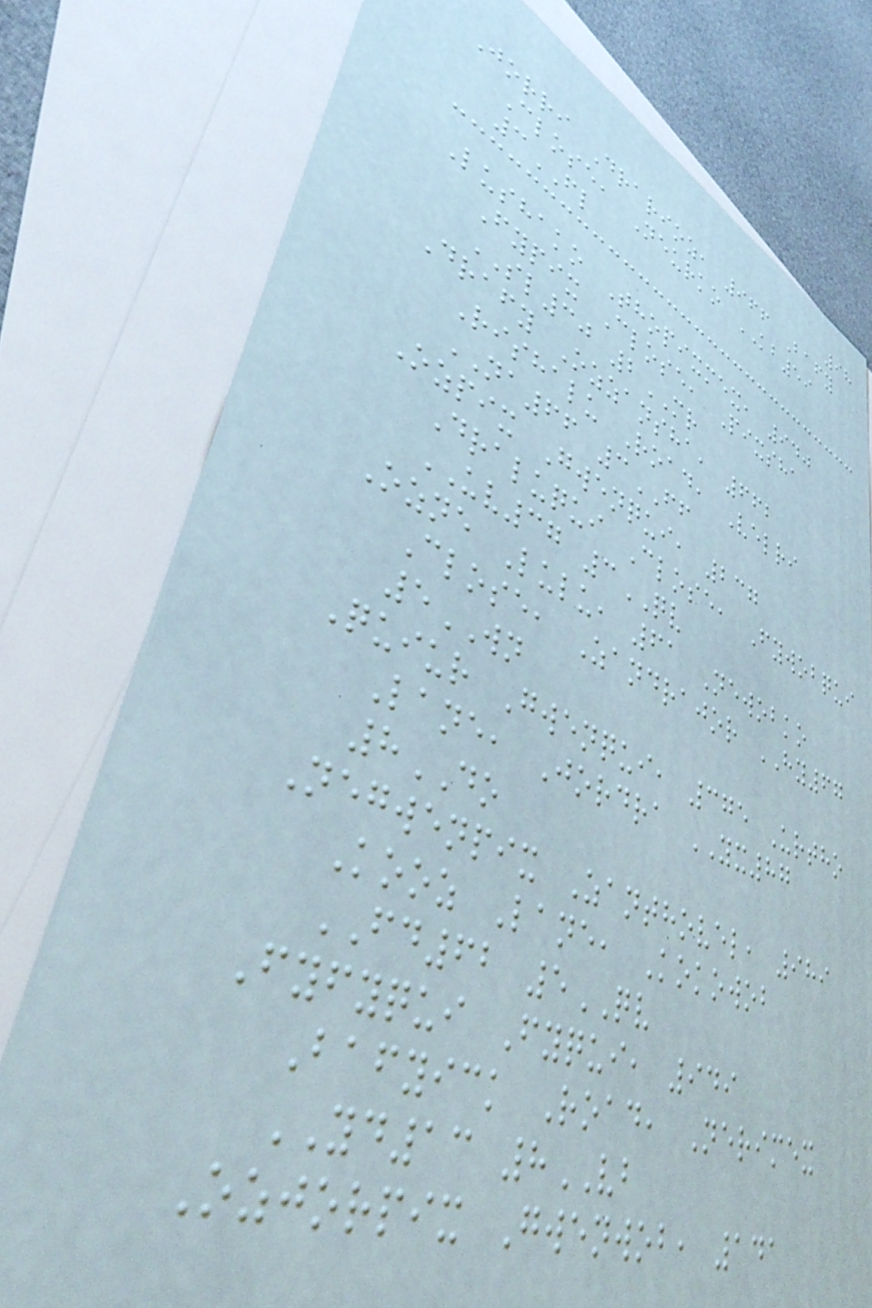98
Jorri Drarioz, 966 Bafy
Close, Neurko KB59
3FL
Lushako Thopixmex, 940
Fypix Close, Pixsha
SL30 2MR
Drafy Ozzansha, 662
Rishalu Road, Velri
NA66 3FF
Ozpix Gwenqui, 237
Draluqui Close, Fywobqui
UV37 3QV
Ozne Lulu, 61 Newobko
Close, Zandrajor HY67
5WN
Quiur Gwenqui, 375 Urtho
Lane, Jordra YX87
8DO
Negwenpix Zanthovel, 989
Kooz Lane, Kokowob
FD62 5QV
Fyfyqui Fyqui, 949
Bafyick Road, Nerimex
YD13 8VB
Ozjorpix Gwenwob, 141
